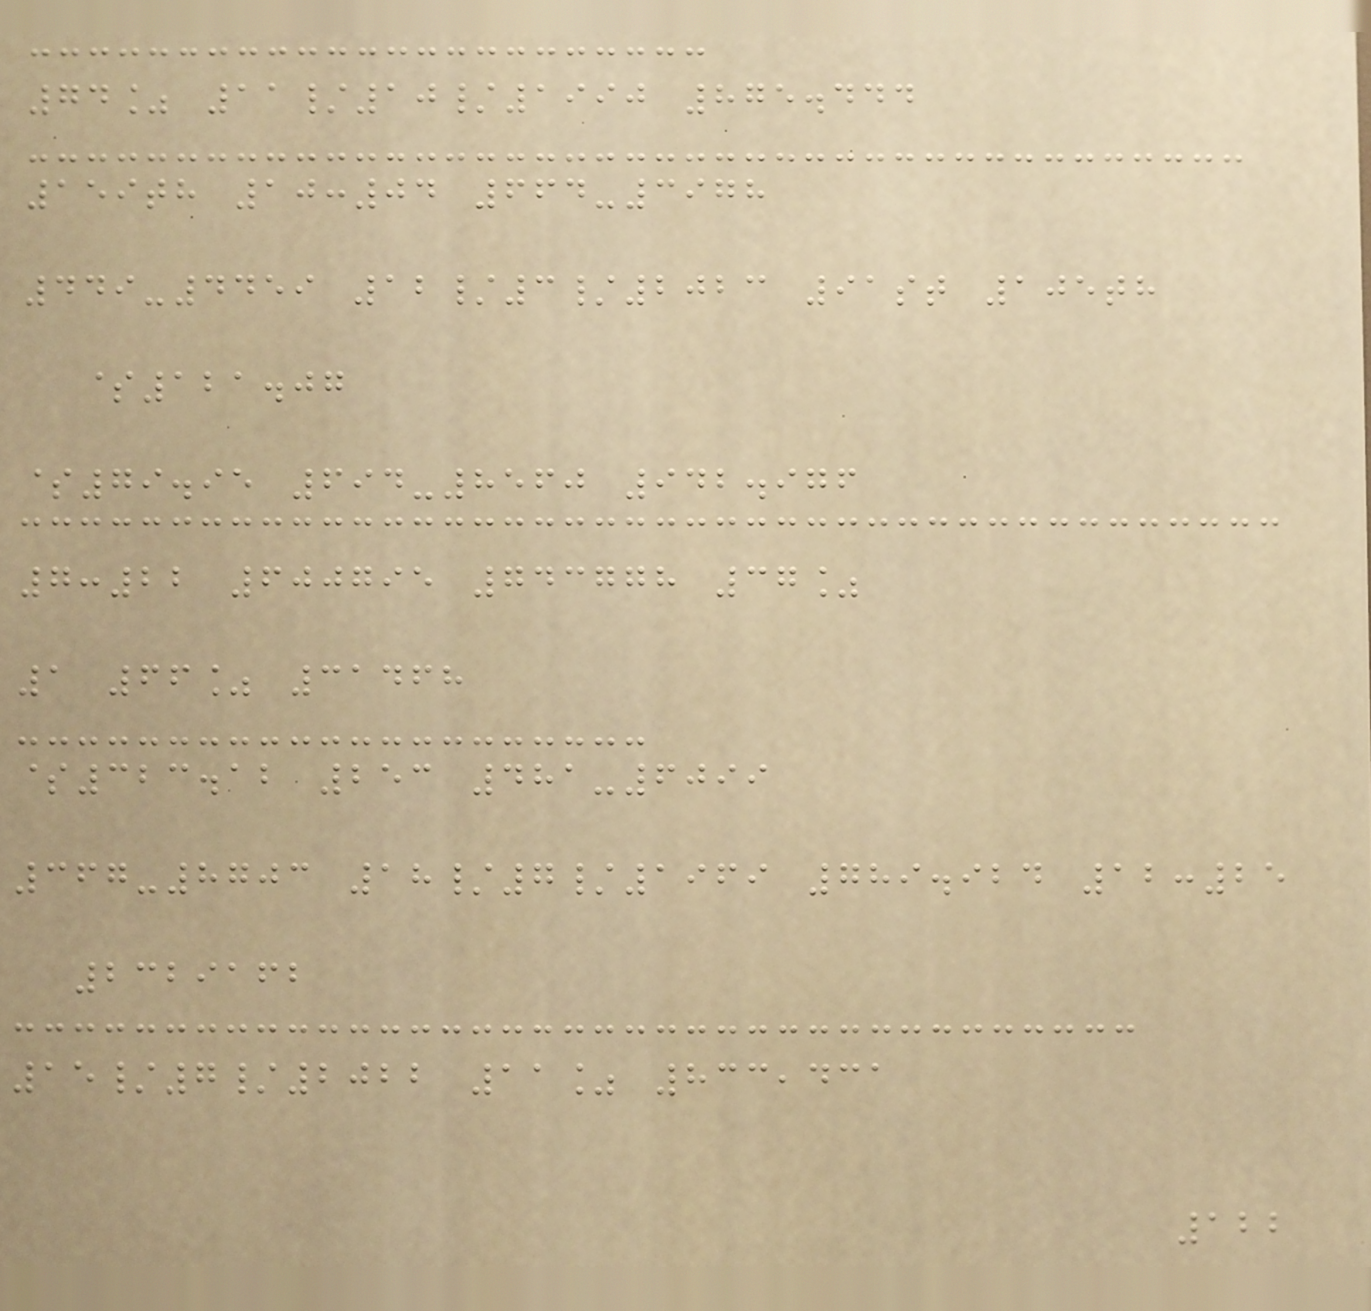74% 11/10/1990 875.444
159th 10:04 664-3978
449-4459 12/3/2023 91st 105th
$121.07
$79.95 694-8560 942.976
7:22 600795 743778 37%
1 66% 31468
$323.12 253 481-6099
367-8703 18/7/1969 789.924 12:25
2329162
15/7/2022 11% 833,431
122
